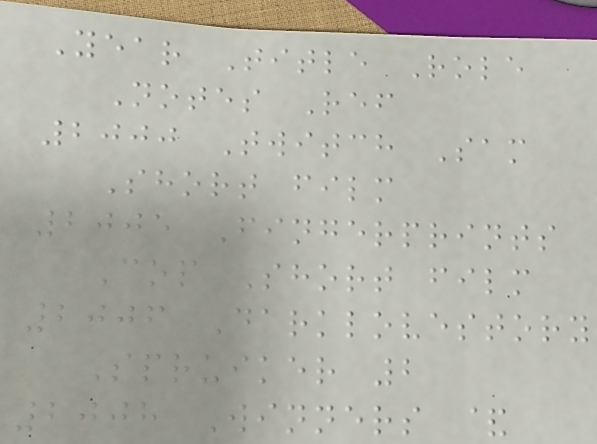Year Title Role
Notes Ref
2000 Twitch Sam
Short film
2005 Fingerprints
Cop Short film
2006 Darklovestory
Spruiker 2
2008 Winners &
